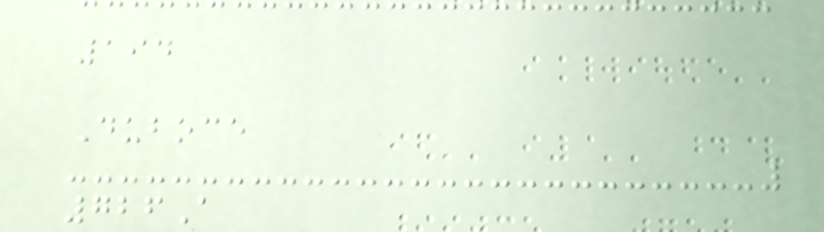194
Duboce
726A
